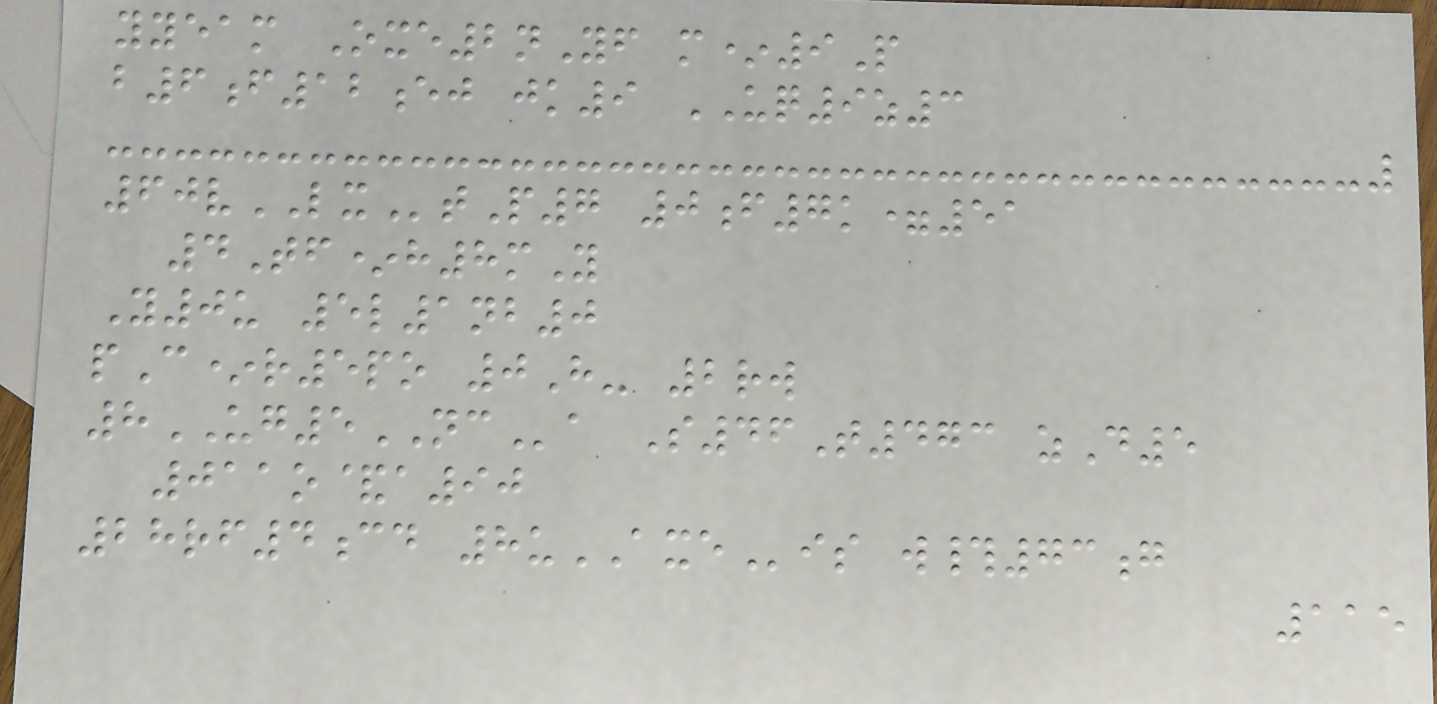yyeam Oxe2nYf m*9P
b6f12ej jk9 UQ9z3
60vLXtP7 0f7k=51
4Tf*h8mY
Y0u 5l1nb0
pC*r5po 0H- 2rw
8UG5NCa S46T473 zD5
011o&a90
28rf4cd 8uAXEis w#73g
115
